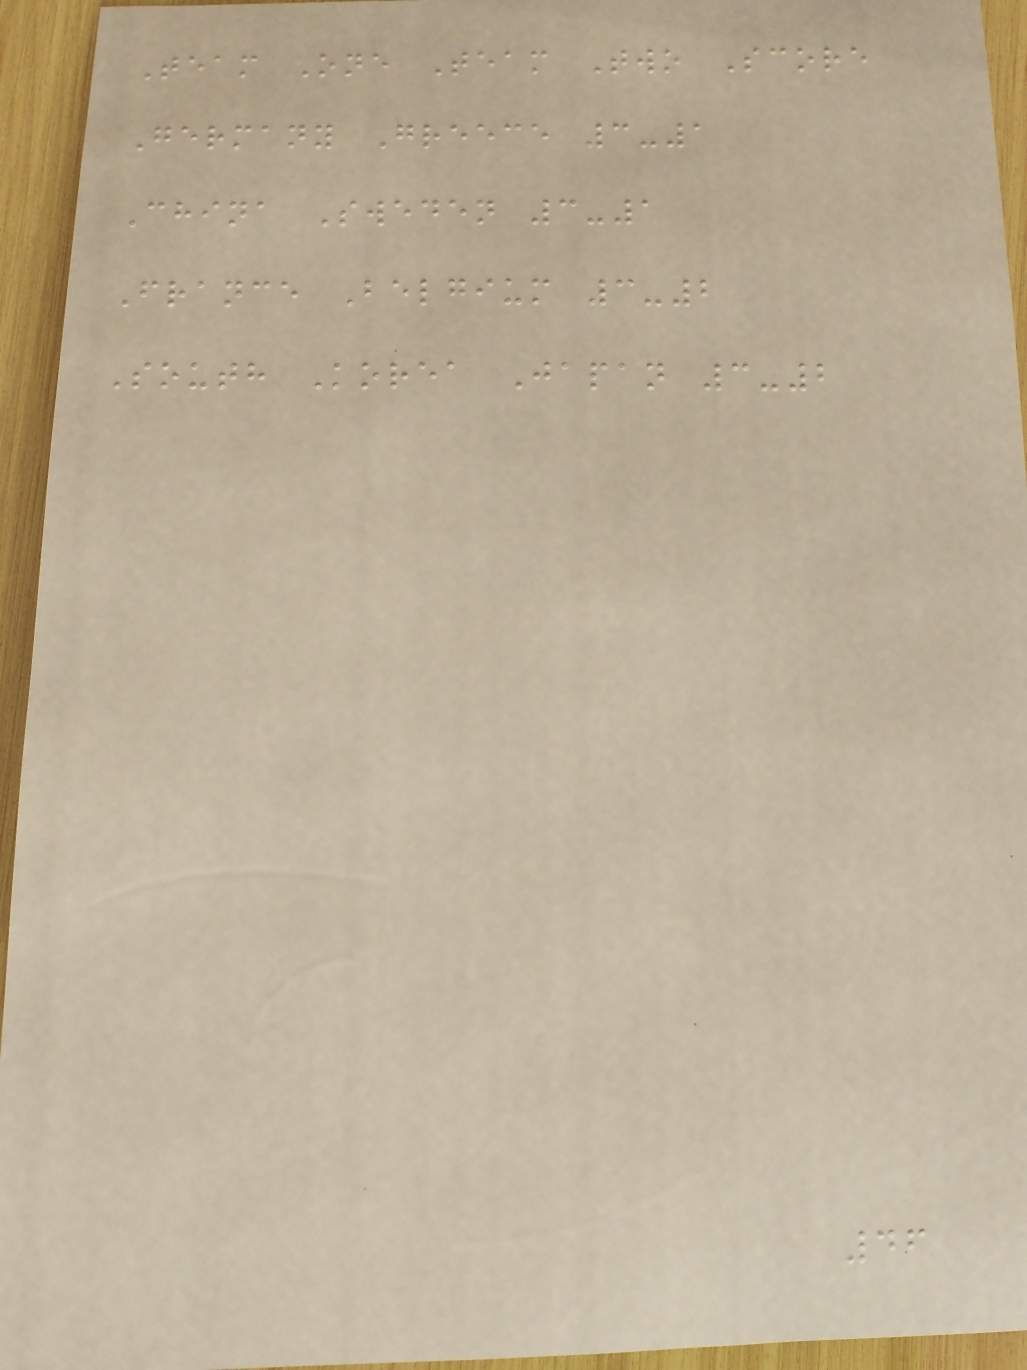Team One Team Two Score
Germany Greece 3-1
China Sweden 3-1
France Belgium 3-2
South Korea Japan 3-2
46
